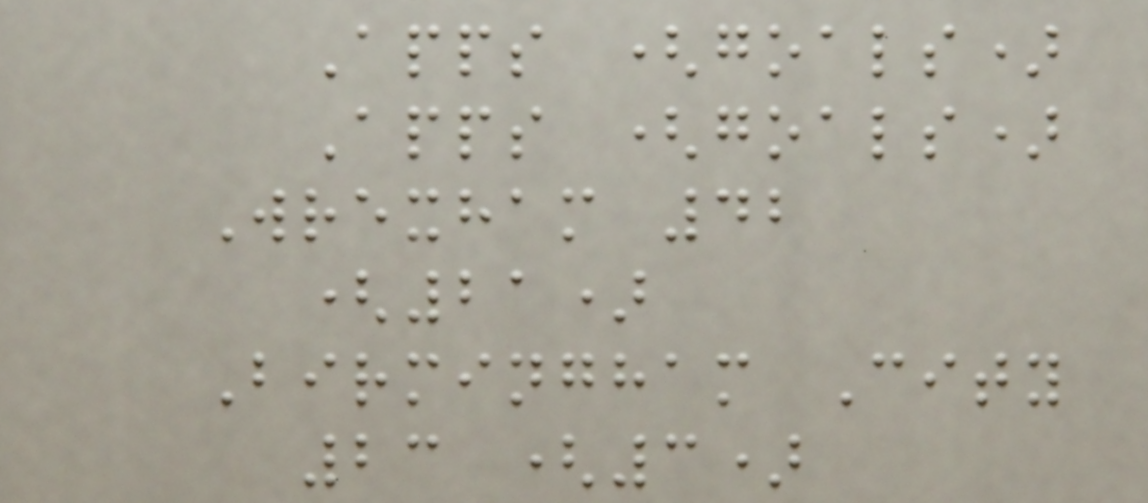Apps (goals)
Apps (goals)
Wrexham 42
(21)
Birmingham City
23 (3)
